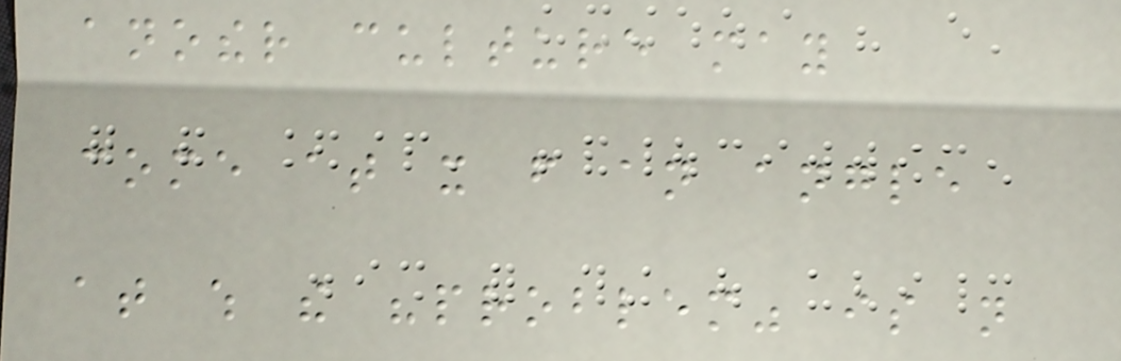another culture may
come at it from an angle
at which the "problem" is not
